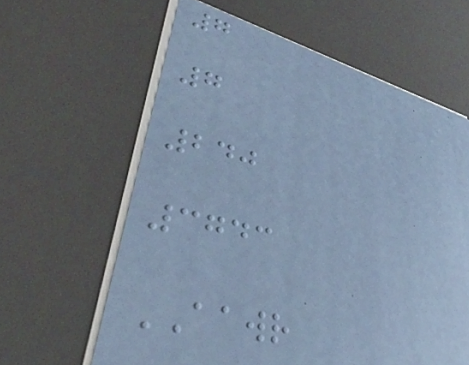7
7
240
3743
AAWR
